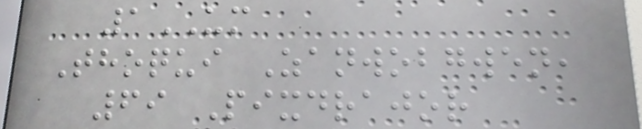1UM
Thoqui Zanwobgwen,
69 Pixdrajor
